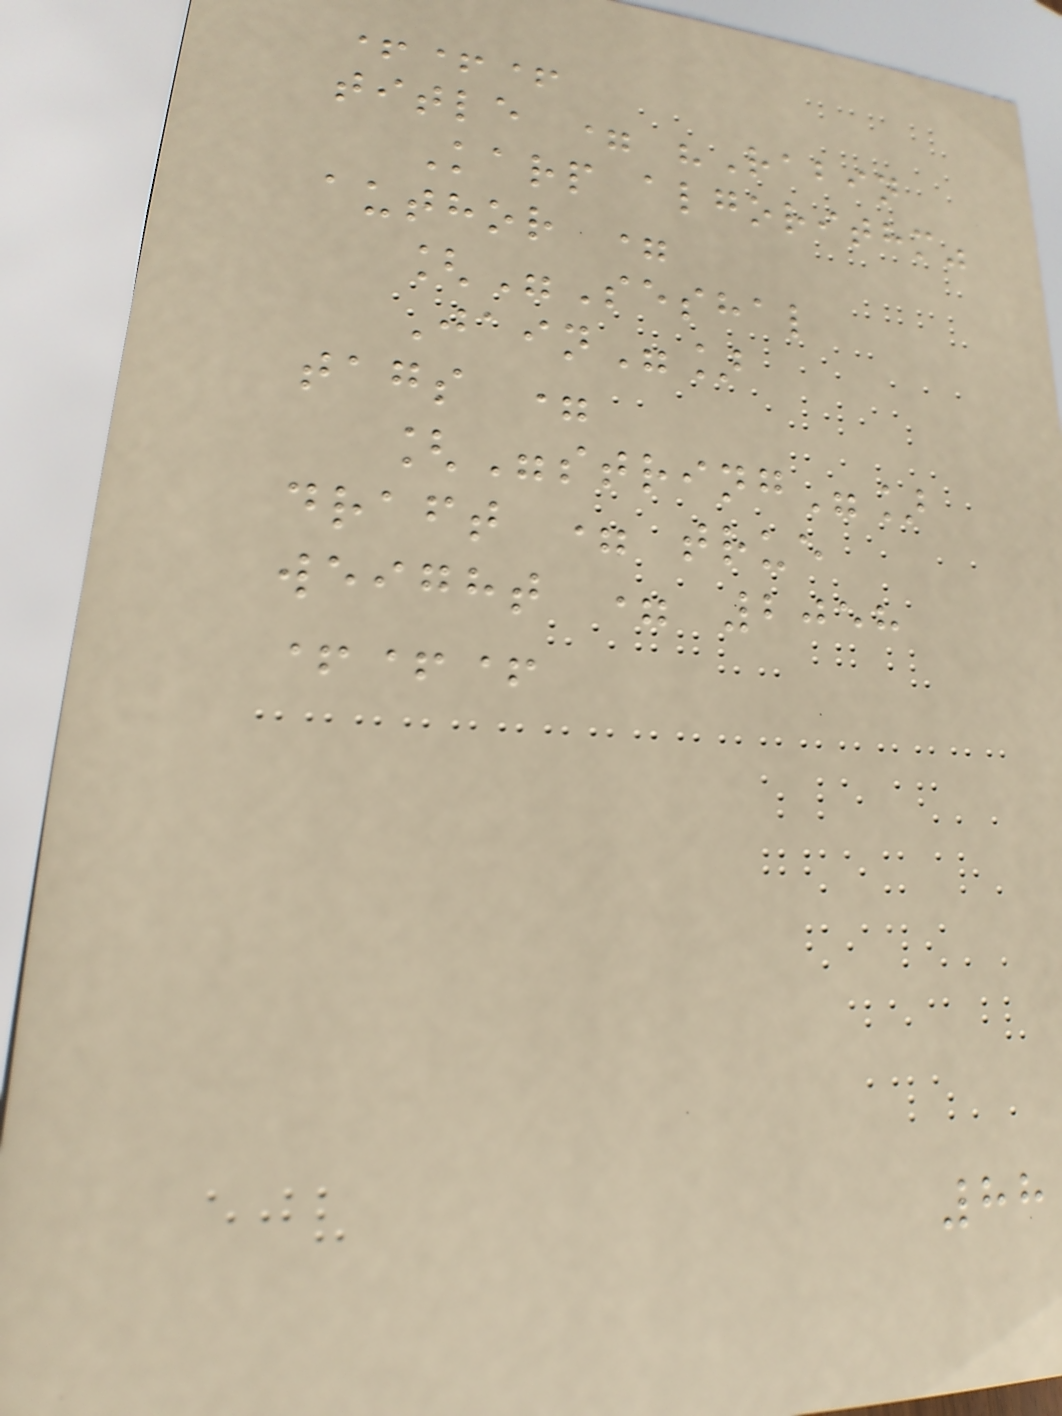+++
title = "Rabin
Karp algorithm"
author =
["Seshal
Jain"]
tags =
["string"]
draft = true
weight = 2058
+++
88
